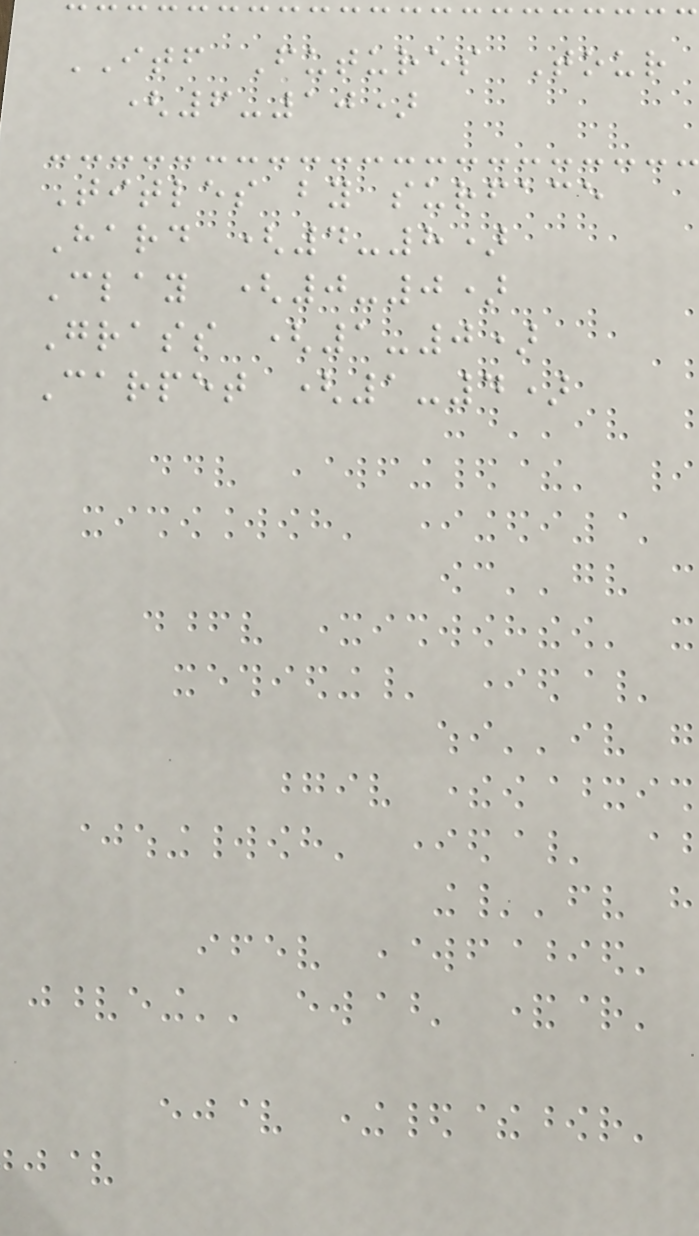ITF Futures Tour
(6-10)
Titles by surface
Hard (4-8)
Clay (0-0)
Grass (1-0)
Carpet (1-4)
